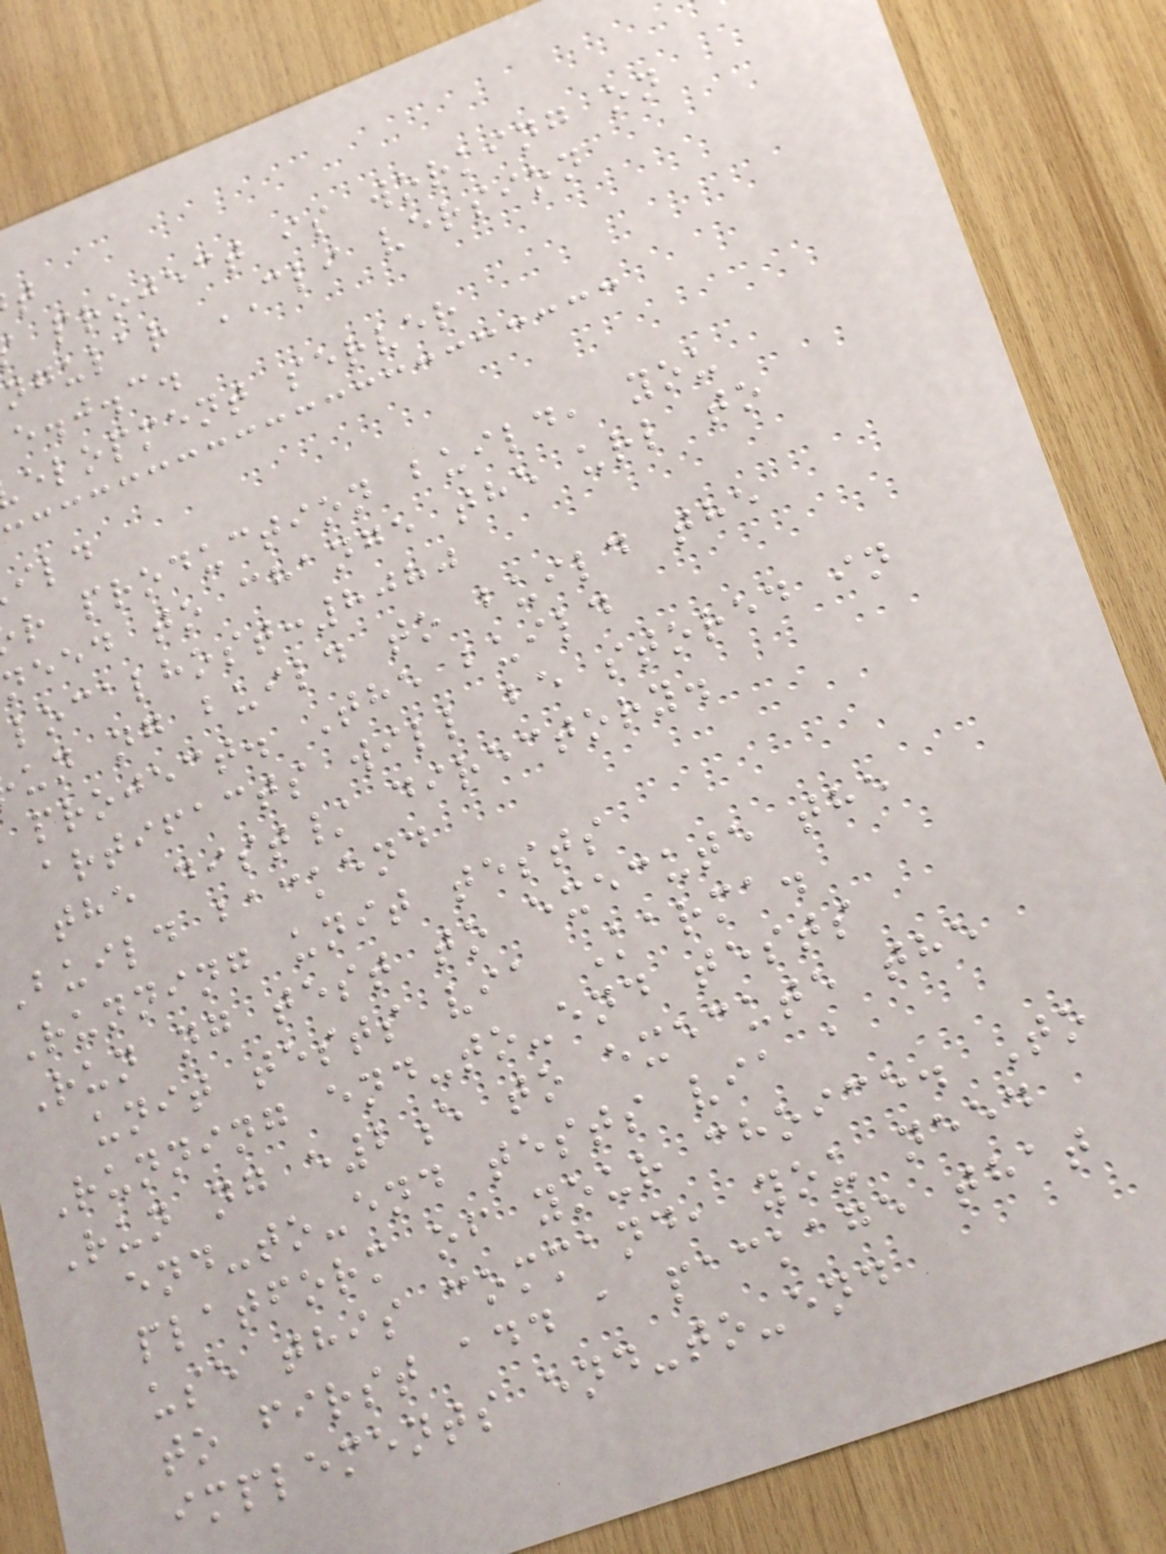project is working on
ngular CLI version
e.j.c.
elopment server
r production build, you
need to change the url to
localhost:8080
un ng build to build the
project. The build
artifacts will be stored in
the dist/ directory.
build backend
Running unit tests
Run ng test to execute the
unit tests via Karma.
Running end-to-end tests
Run ng e2e to execute the
end-to-end tests via a
platform of your choice. To
use this command, you need
to first add a package that
implements end-to-end
